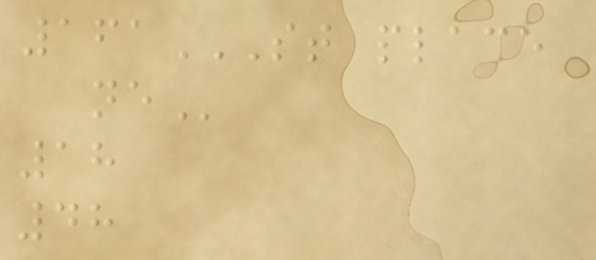161ST PLACE
NE
18
48
